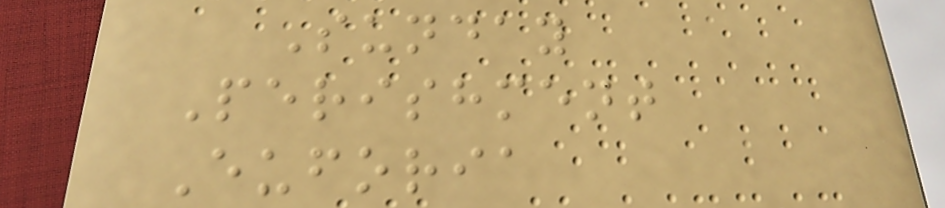Sunday
Perishment
Euforia
